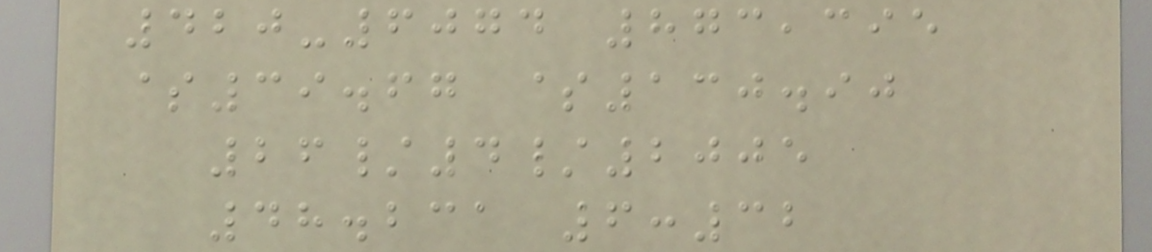420-6074 873,395
$39.67 $130.90
26/4/2005
48.231 6:32
